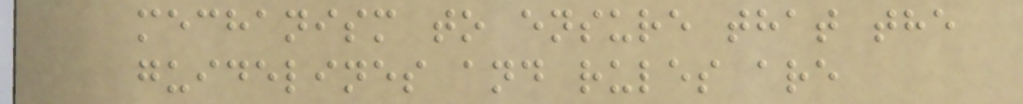mechanism to ensure that the
guidelines and rules are
